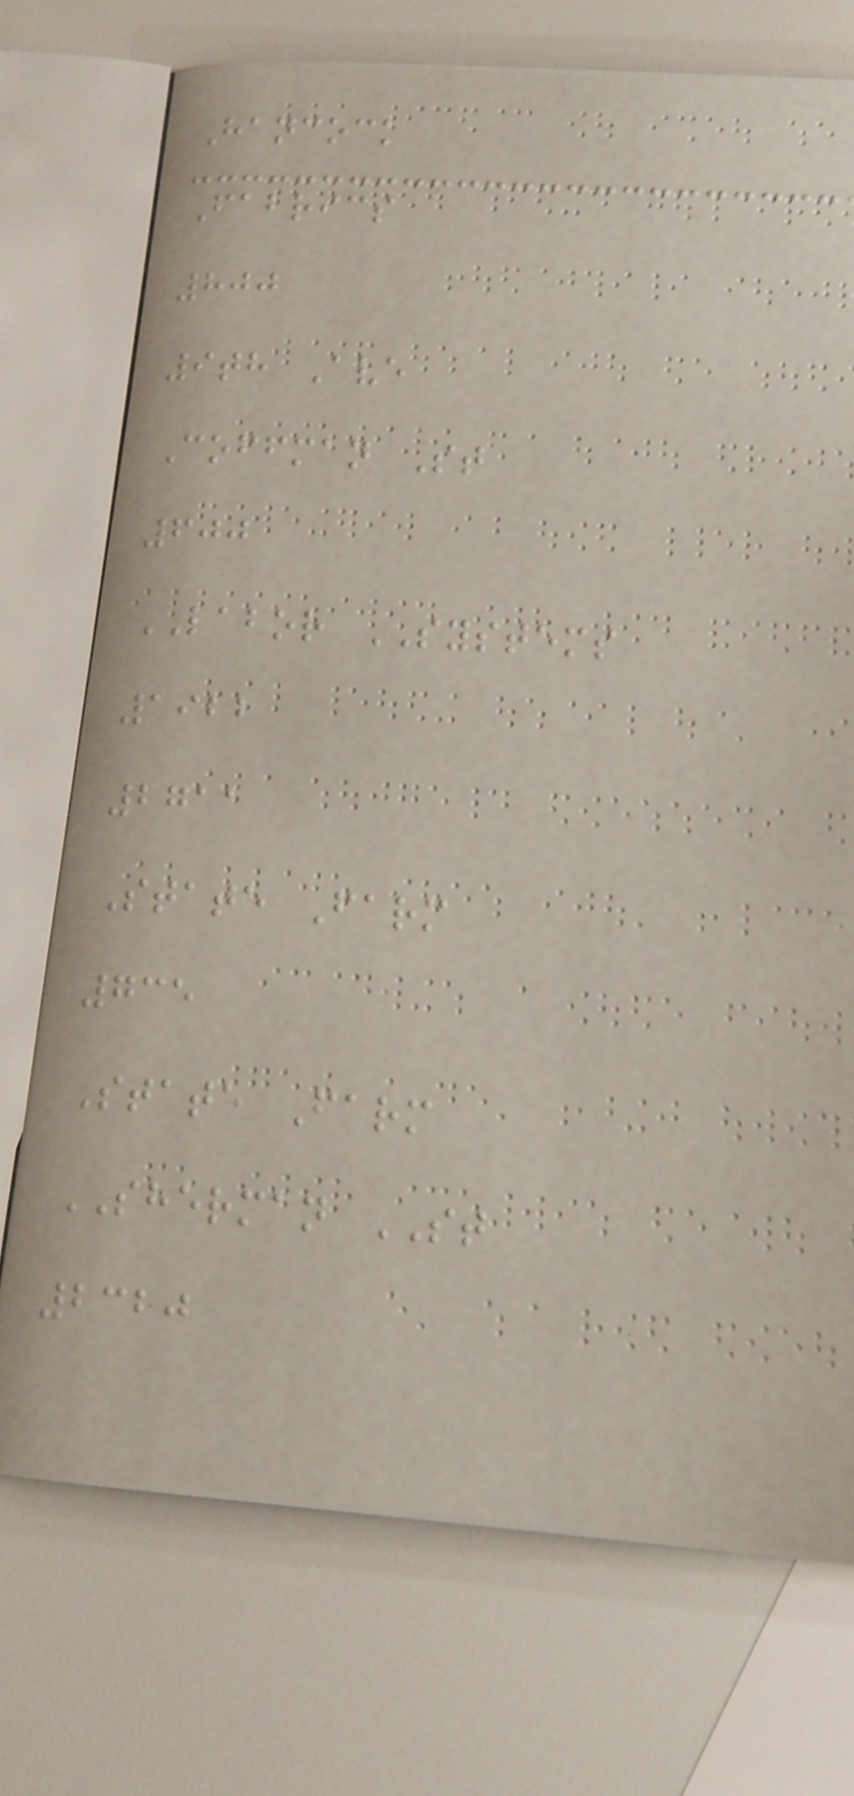Hancock
Fabrics
800
9th Ave
Coffman St
600
LABOR SYSTEMS
1922
2711
State Farm
735
State Farm
SHERMAN ST
2320
